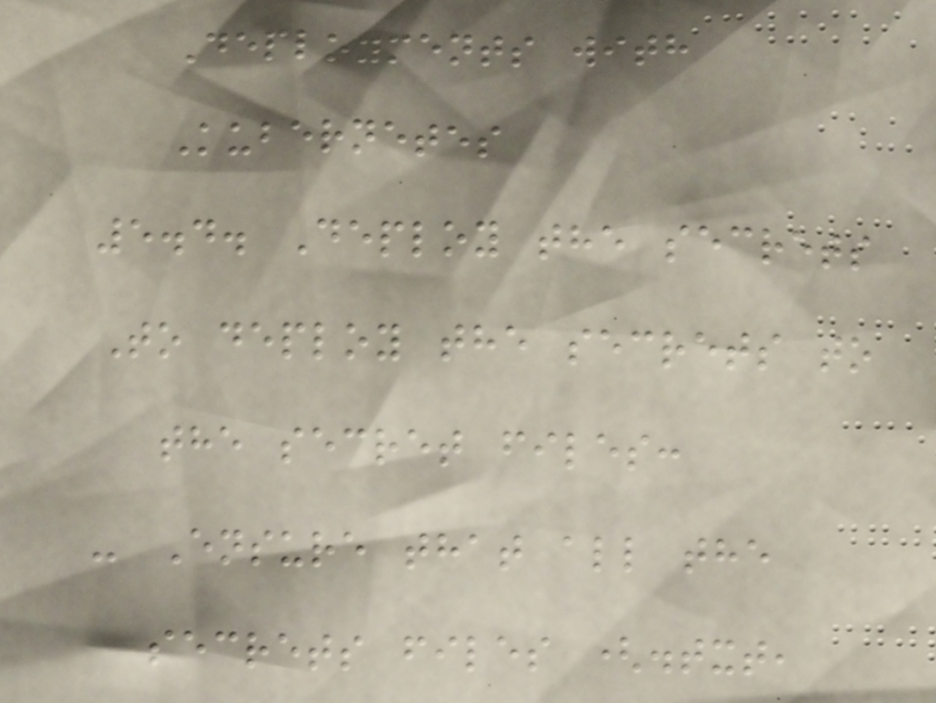Deployments with
Kubernetes
5.4. Deploy the secrets
To deploy the secrets to
the secret files:
- Ensure that all the
secrets files (.txt,
